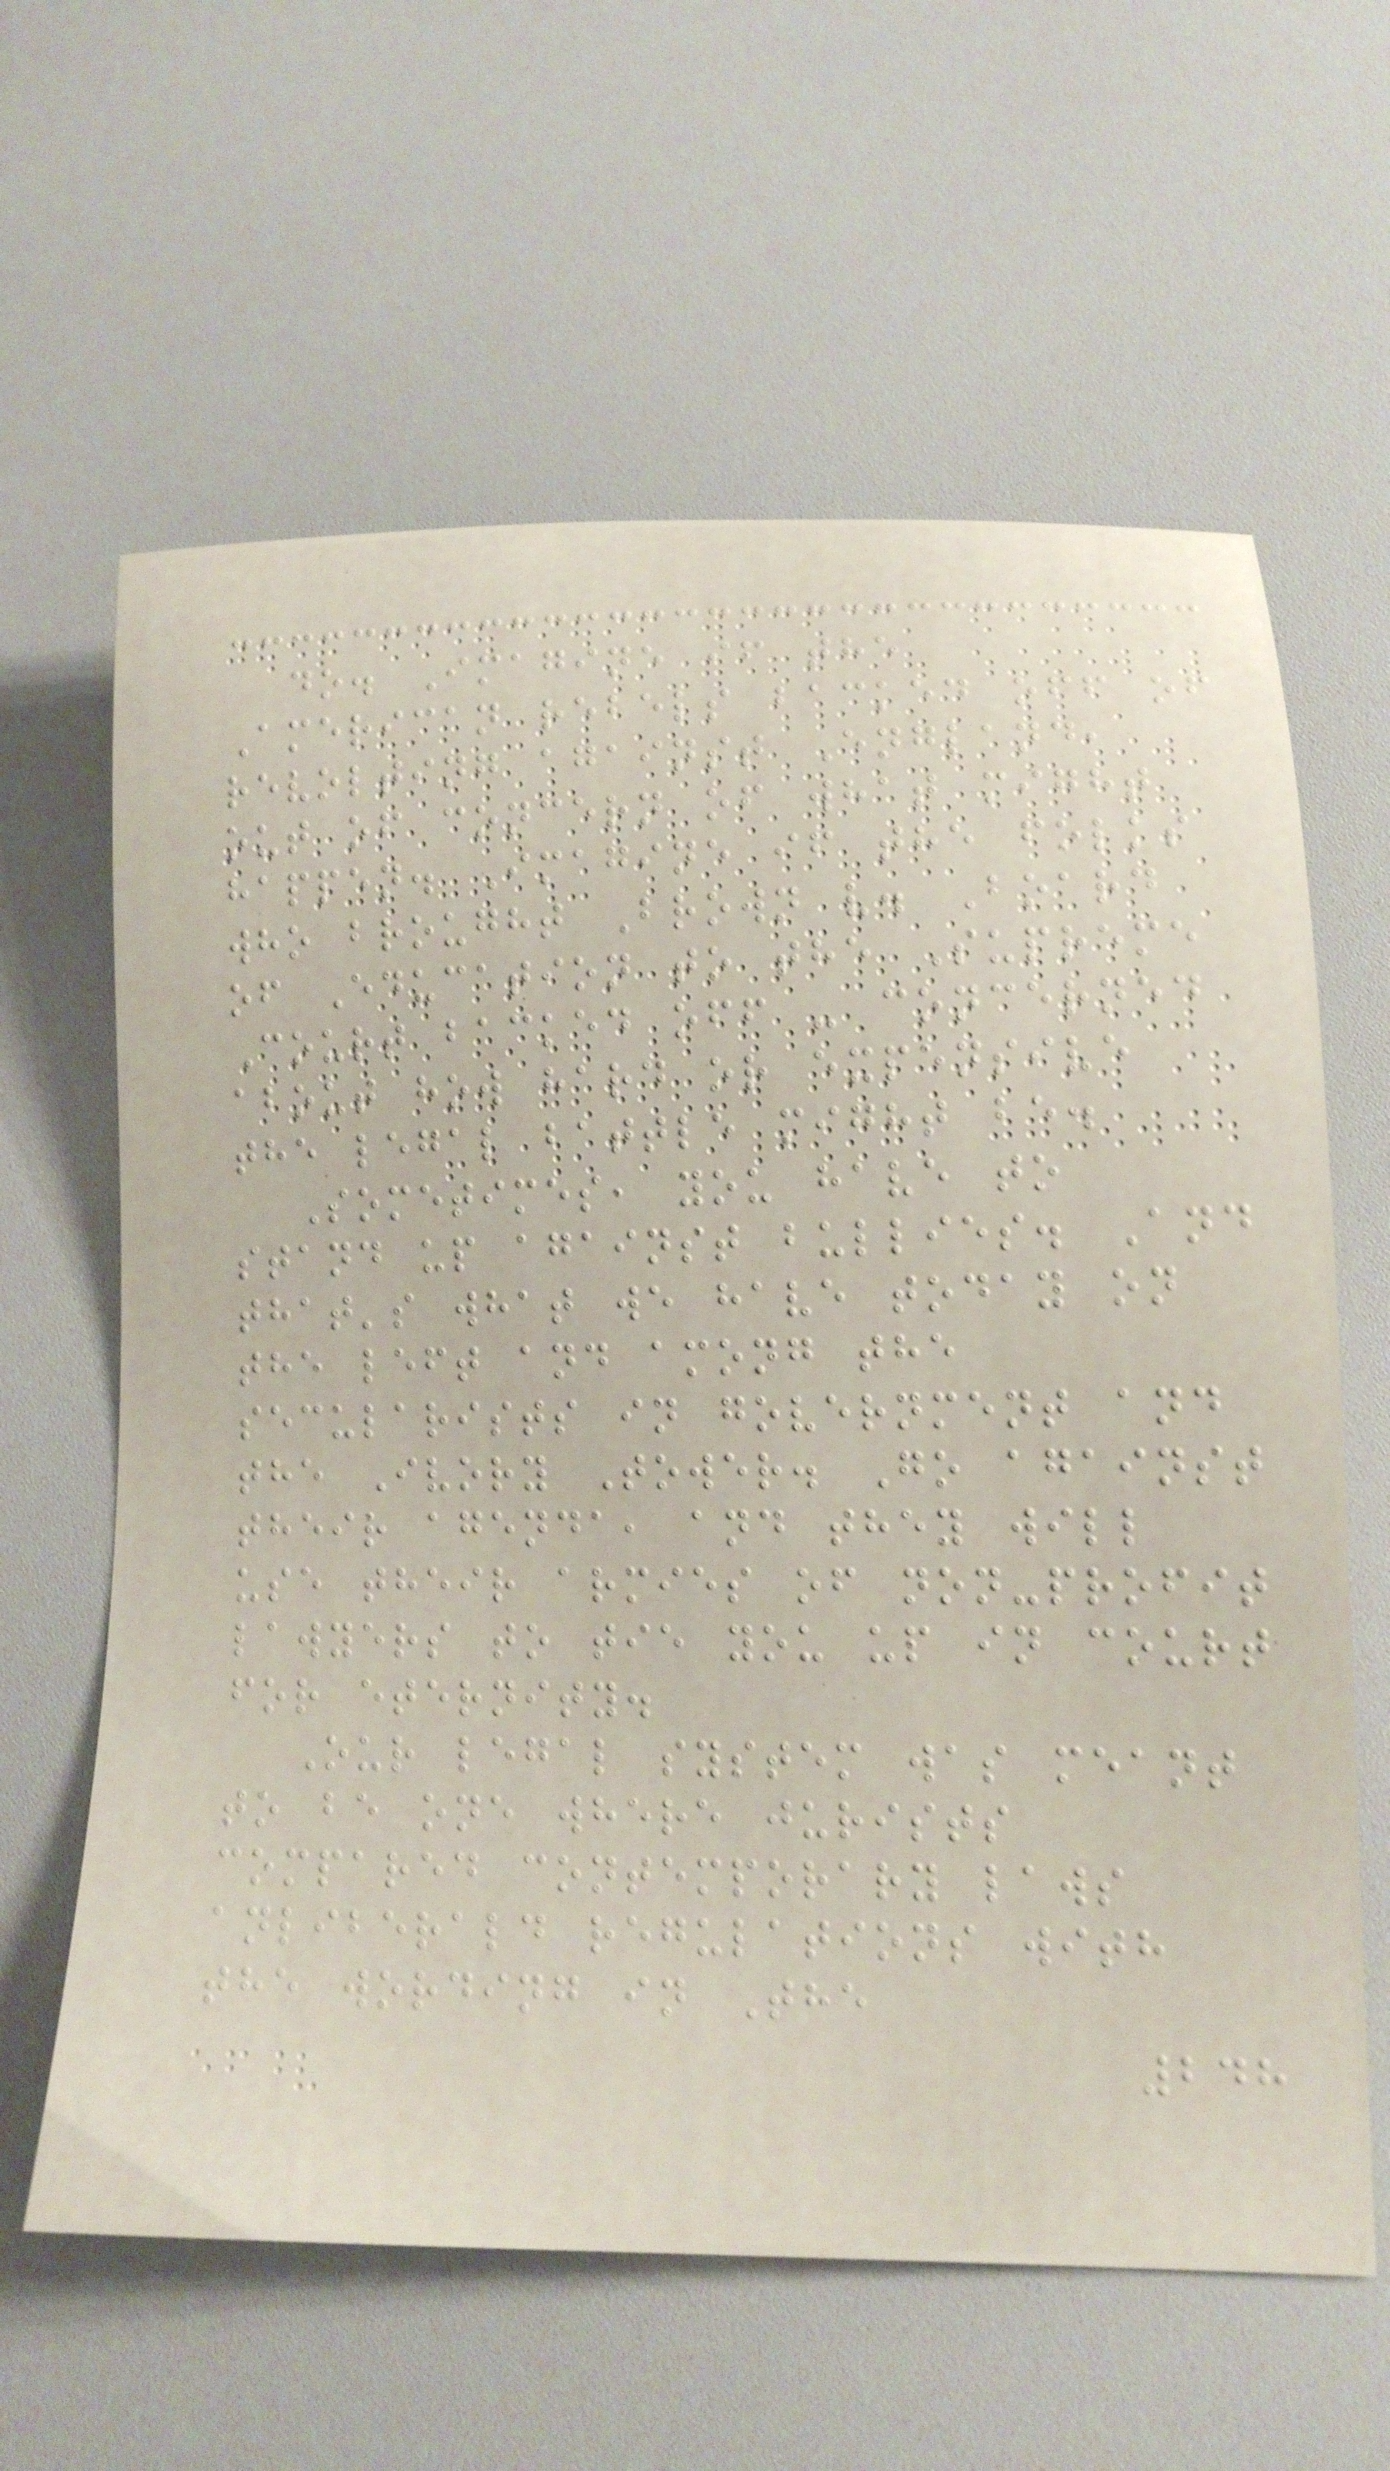do. Imagine if the
American rebels backed off of
revolting against England,
out of concern of what might
happen. Imagine if the folks
who brought Brown v. Board
of Education to the Supreme
Court backed off - concerned
about how hard or expensive
the legal battle might be.
Sometimes, you have to
stand up against bullies. And
that's what we have today on
the left and among the
secularists in government and
the Ivory Tower. Go against
their agenda, and they will
use their armies of non-profit
lawyers to tie you up in court
for eternity.
Our legal system was meant
to be one where jurists
compared contemporary laws
anliberald regulations with
the wording in The
248
